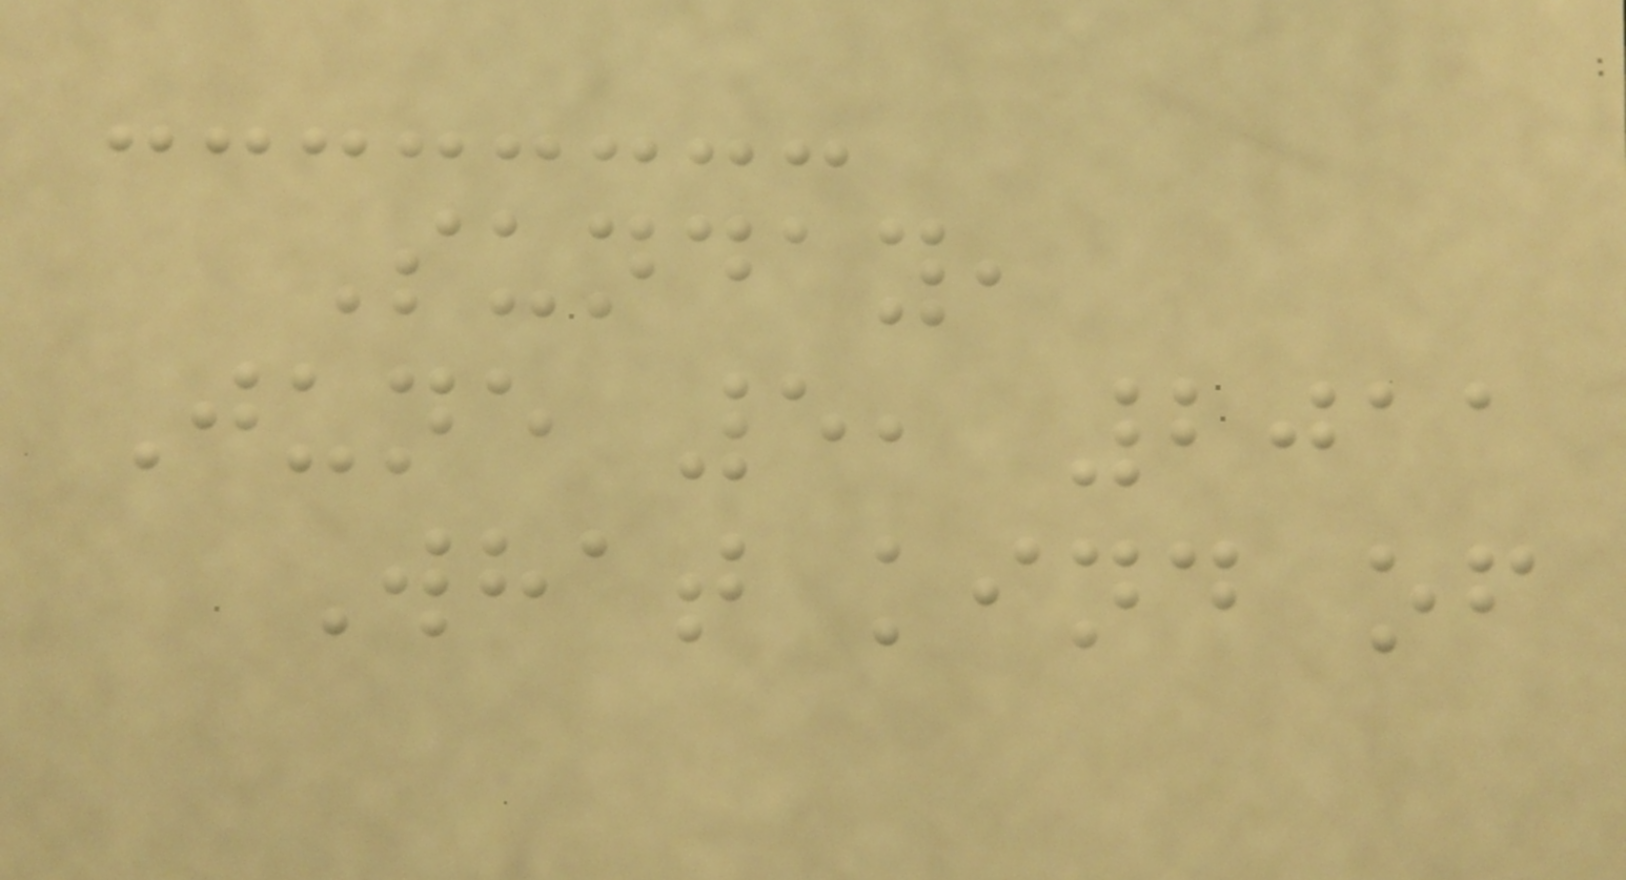Sunday,
June 5, 2011
What kind of
